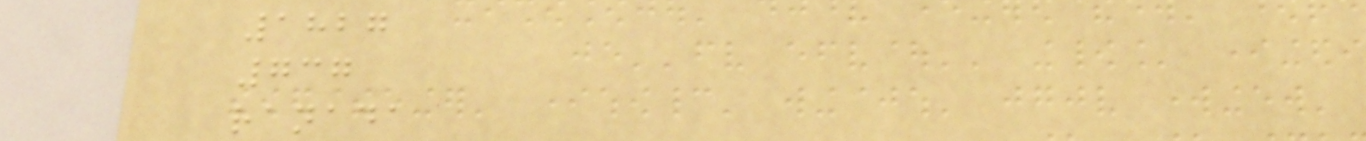1827
737
ranada
